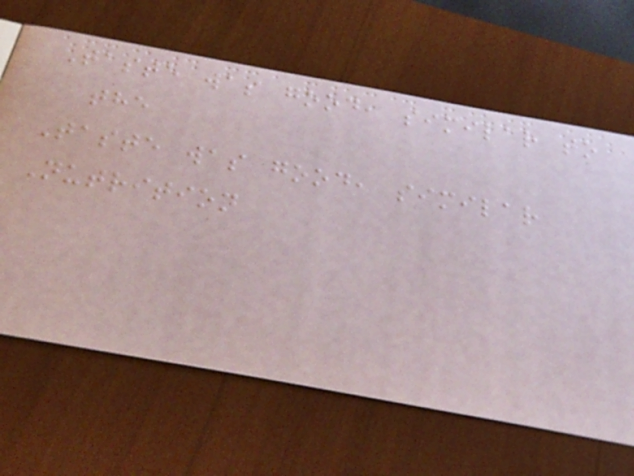Taste was good, similar to
the
Taste was good, similar
Nutrition
